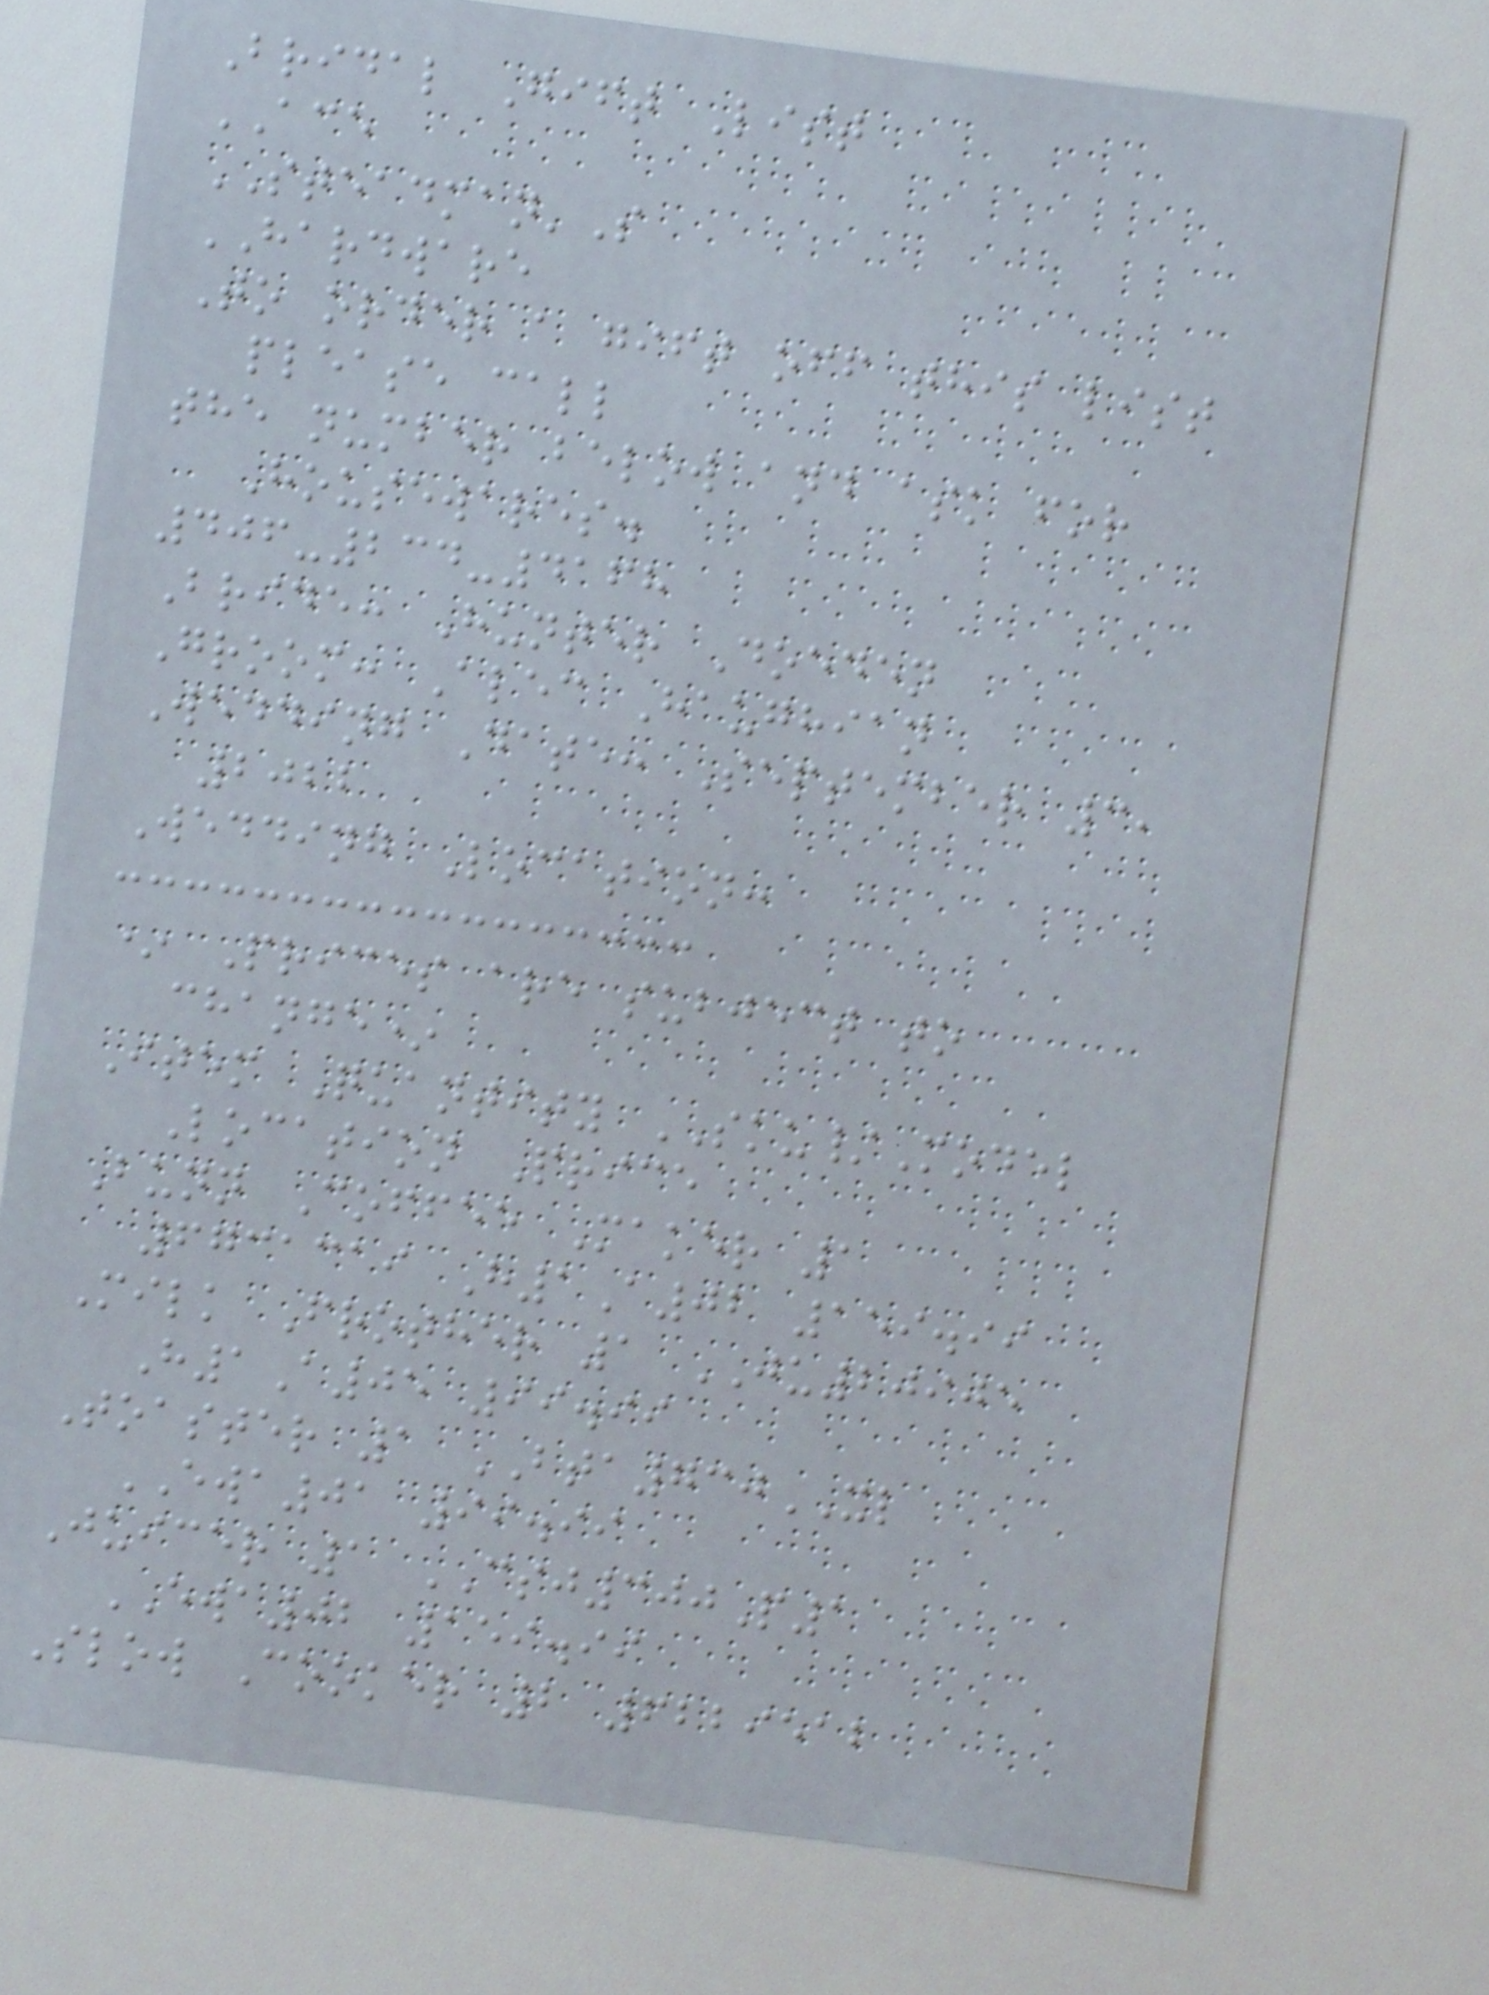Bridal Gift List
ACE
STEADMAN'S
HARDWARE
To order a gift off this list
please call
the number below and ask for
Housewares.
406-234-4168
Bride: Hunter Doeden
Groom: Alec Haughian
Wedding Date: September 3,
2022
Wedding Location:
* Prices are subject to
change*
Item Quantity SKU/Model
Location Price
Bunn Coffee Maker 1
6731319 H1A02 159.99
Milk Frother 1 JU20905
H1A05 99.99
Toaster 1 BTA730XL
EWA01 99.99
Juicer 1 CSJ300P1
EWA02 159.99
Slow Cooker 2 6229512
